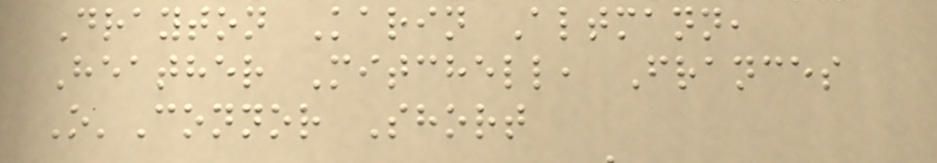Drayton Karin Altmann,
Heather Mitchell, Frances
O'Connor Short
